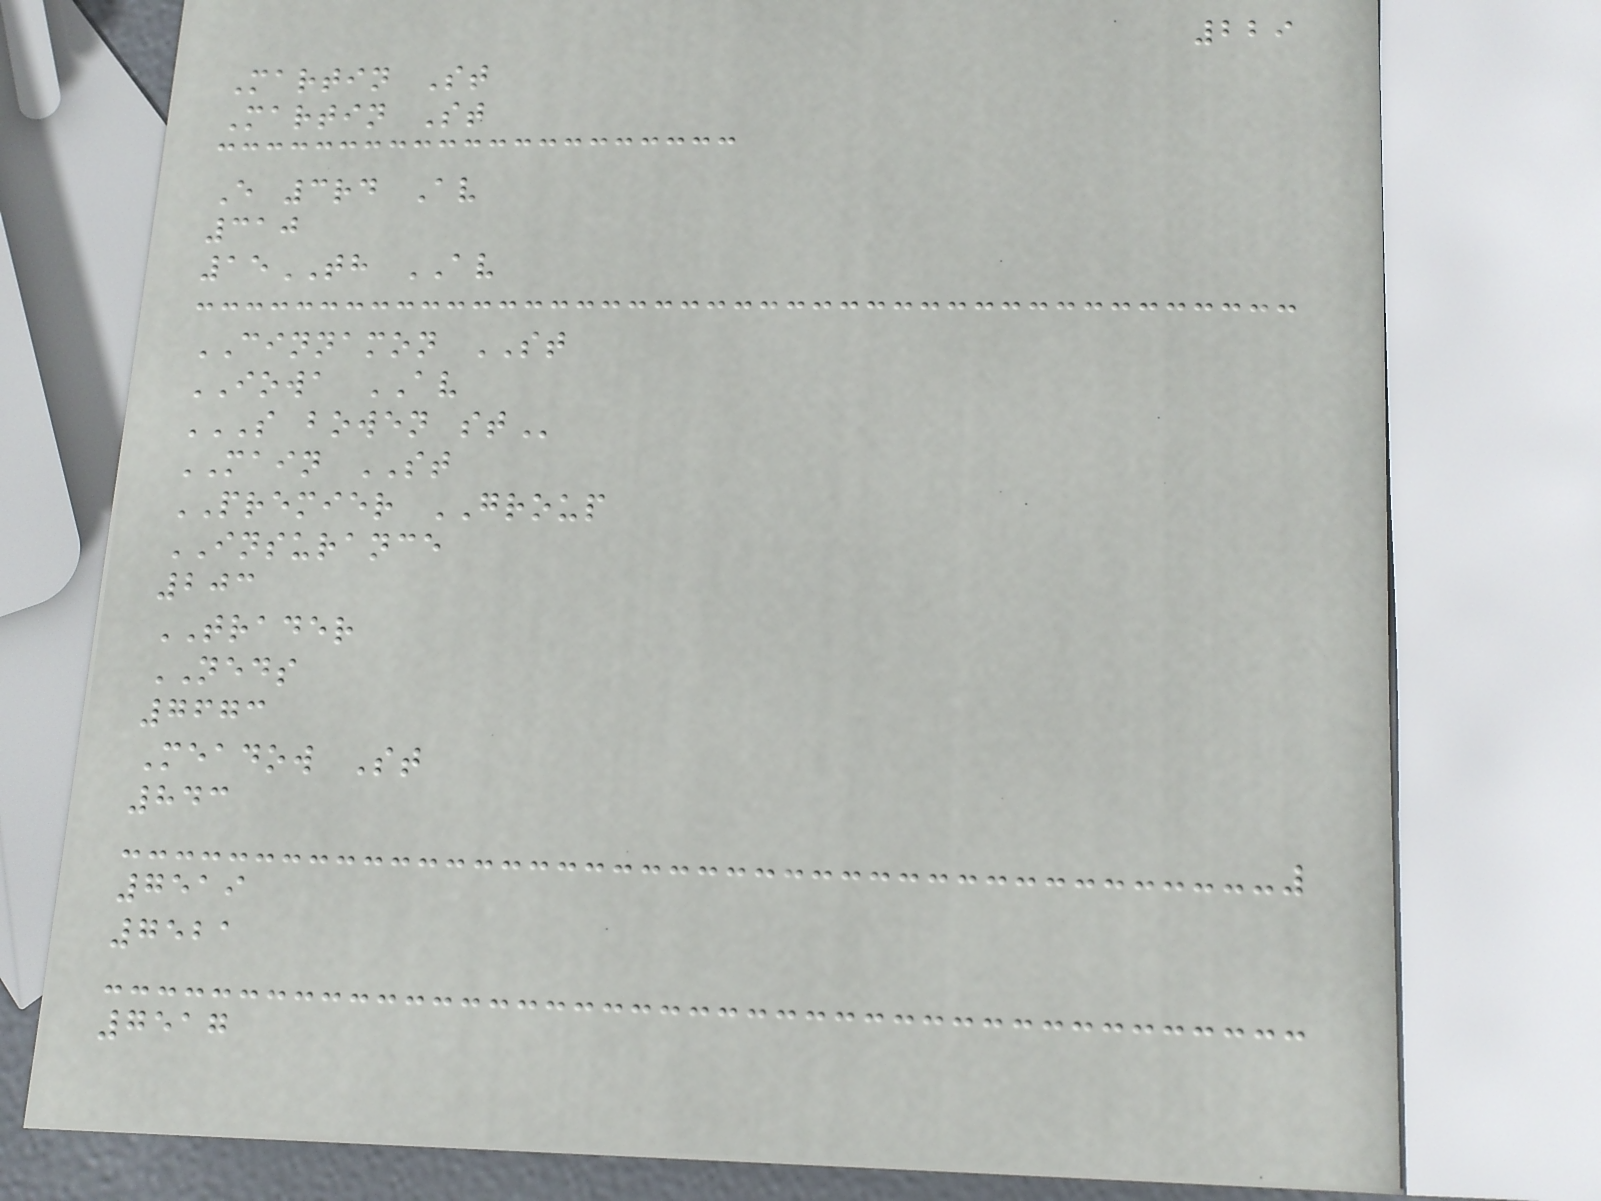229
Martin St
Martin St
E 3rd Av
310
15TH AV
CINNAMON ST
IOWA AV
S BOWEN ST
MAIN ST
PREMIER GROUP
INSURANCE
203
TRADER
NEDS
7673
Meadow St
843
7519
7521
7517
